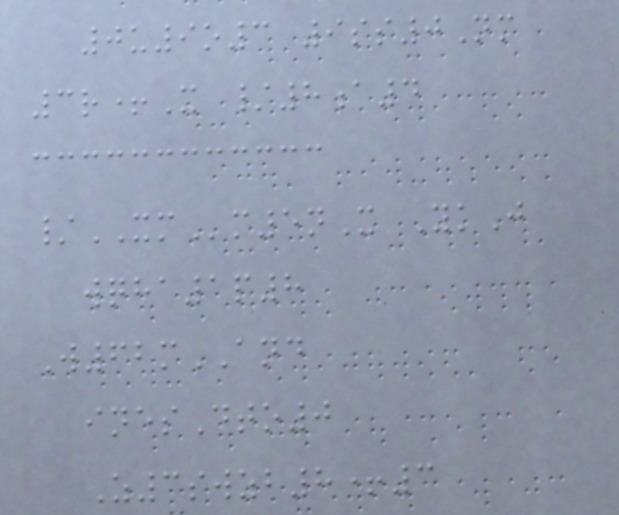0u9o3 9ss0Nm
3r+X /8a4
/XMm5nX YkJ
wqha1p8
W62mAND
inesDto0
Z3swzb8+3
